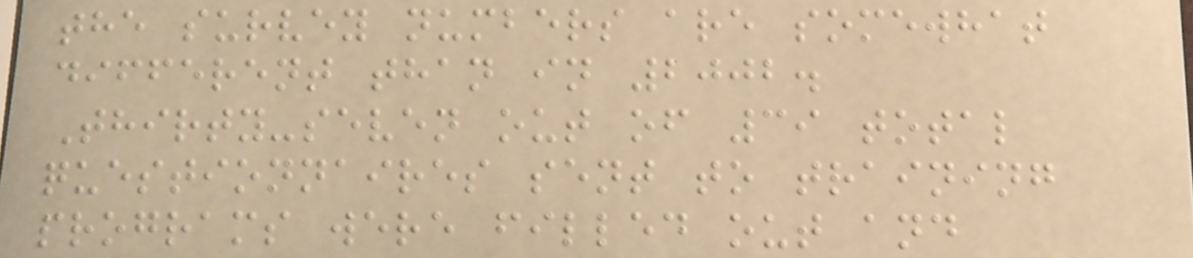the survey numbers are somewhat
different than in 2002.
Thirty-seven out of 39 total
questionnaires sent to training
programs were filled out and
